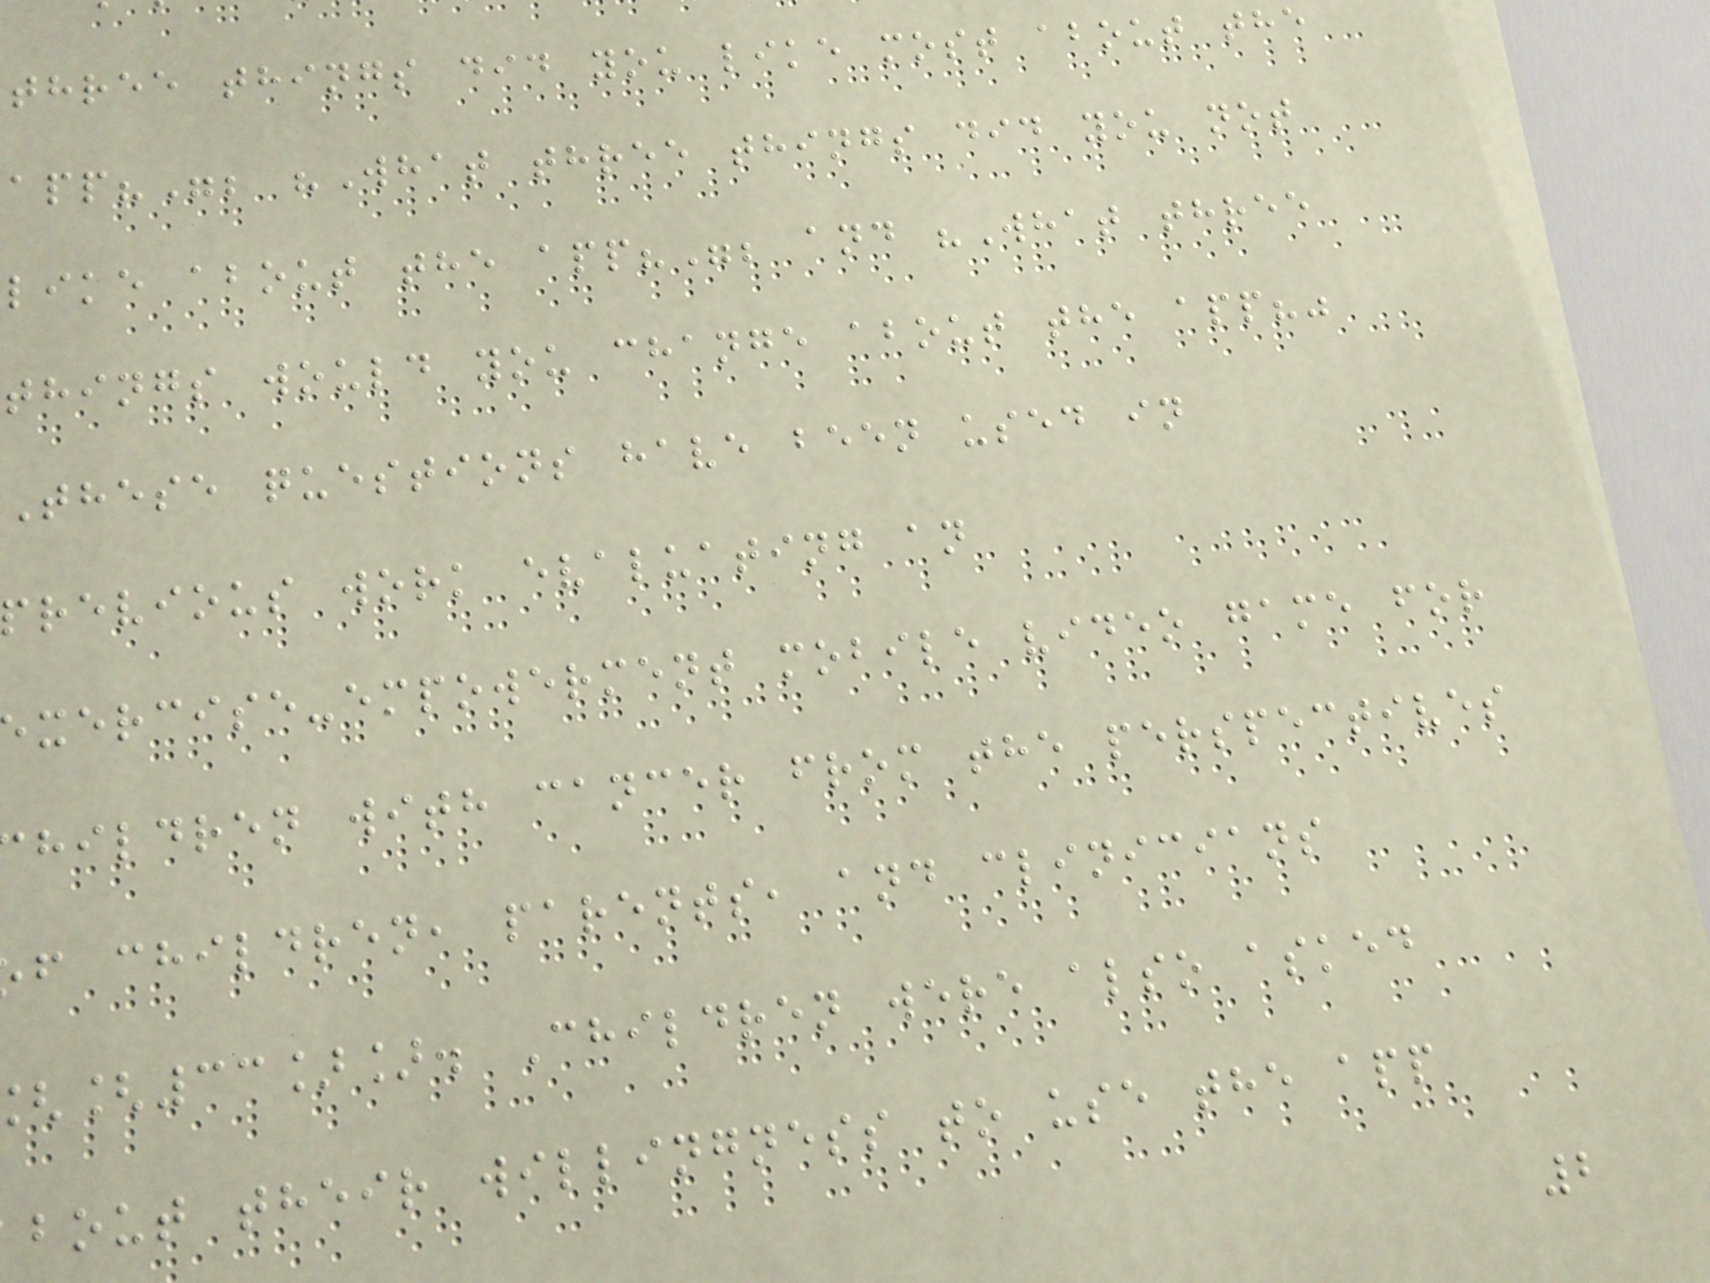three things did you like most about the
app?"; "What three things did you not
like about the app?"; and "What three
things would you change about the app?"
These questions have been used in
previous work evaluating an
xercise-empowerment mobile video game for
hildren with cancer from the perspectives
f children, parents, and clinicians
[33]]. Children were also asked
bout their willingness to use the app
2
